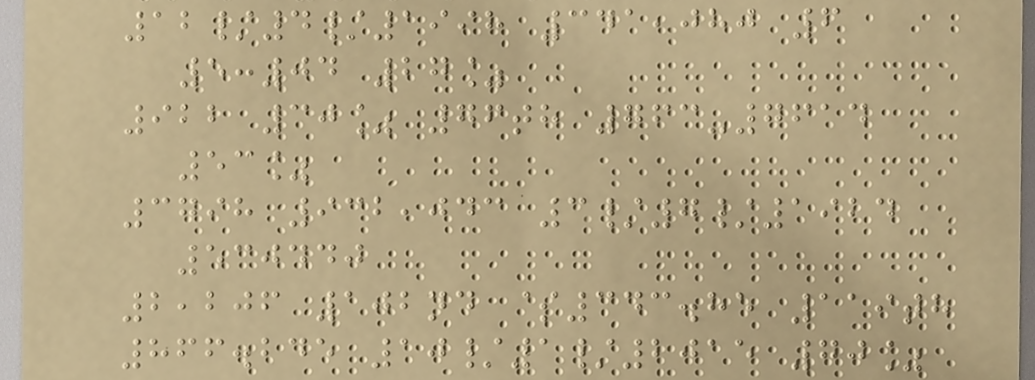12/4/1998 341,080 6
5:04 27%
922 30% 76th 763-7614
53%
3798 932,043 3/7/1924
530440
2,206 102nd $343.85 119th
866.245 10/1/2015 70%
